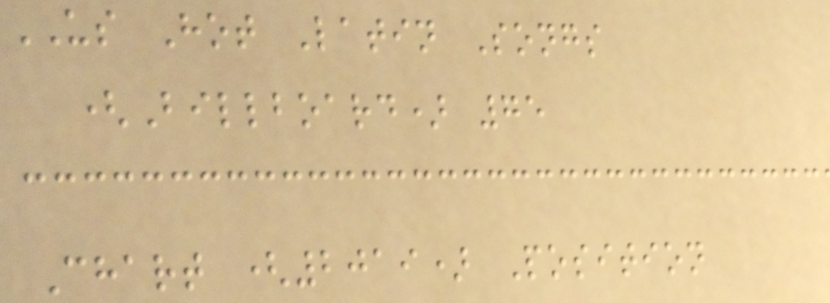US Hot Latin Songs
(Billboard) 75
Chart (2019) Position
